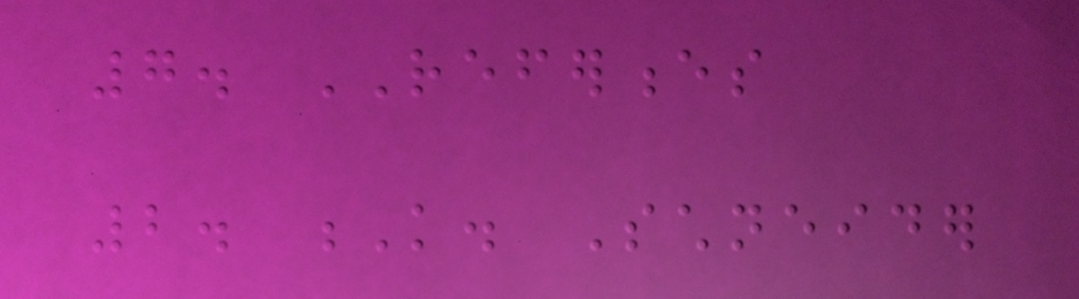7. REFERENCES
2. K. Schneider
